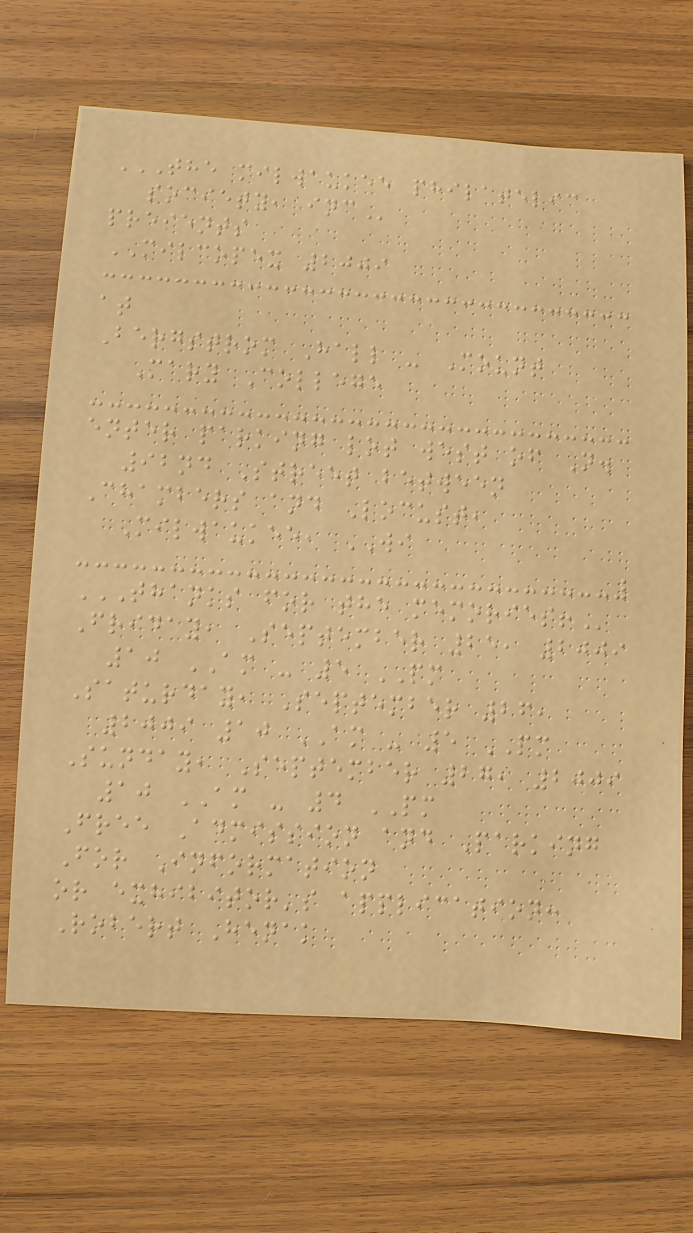THE MILWAUKEE PHILATELIC
SOCIETY, INC
presents
MILCOPEX 2009
at
Bergstrom Hall - Mount
Mary College
enter parking lot west of N.
92nd Street between
Chambers and Locust,
Milwaukee, WI
THANKS FOR THE MEMORIES!
Friday, September 25, 2009
10 AM - 5 PM
Saturday, September 26,
2009 10 AM - 5 PM
Sunday, September 27, 2009
10 AM - 4 PM
Free Admission and Parking
For Information
or exhibitor's application:
Robert Henak
